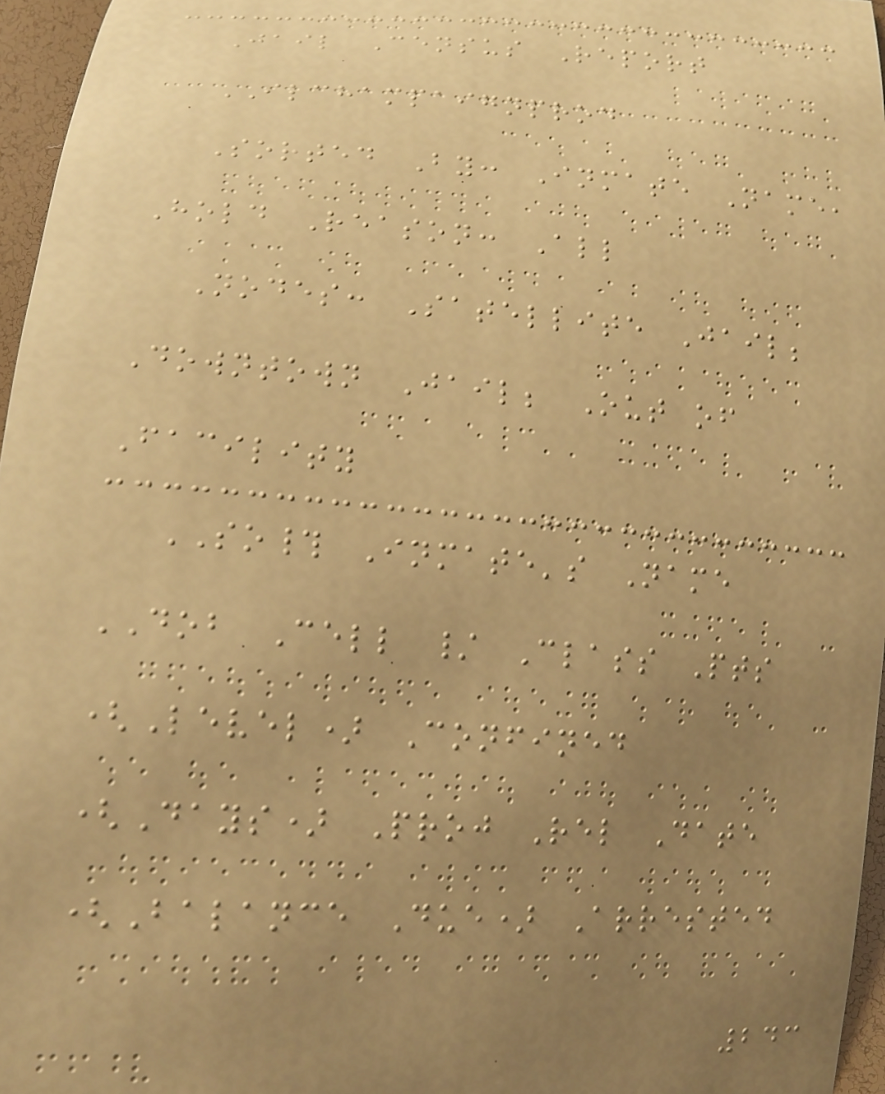Jail Census Report
ILCHAMPAIGNPROD
Sorted By: Inmate Name,
Hold Reason: All
Nodes: Satellite Jail;
Downtown Jail; Out of
Facility
SO# Inmate's Name
DOB Cell / Class Pts
(Level) Confined
(Days) Proj Rel Date
(Balance Due) Arrested
243
